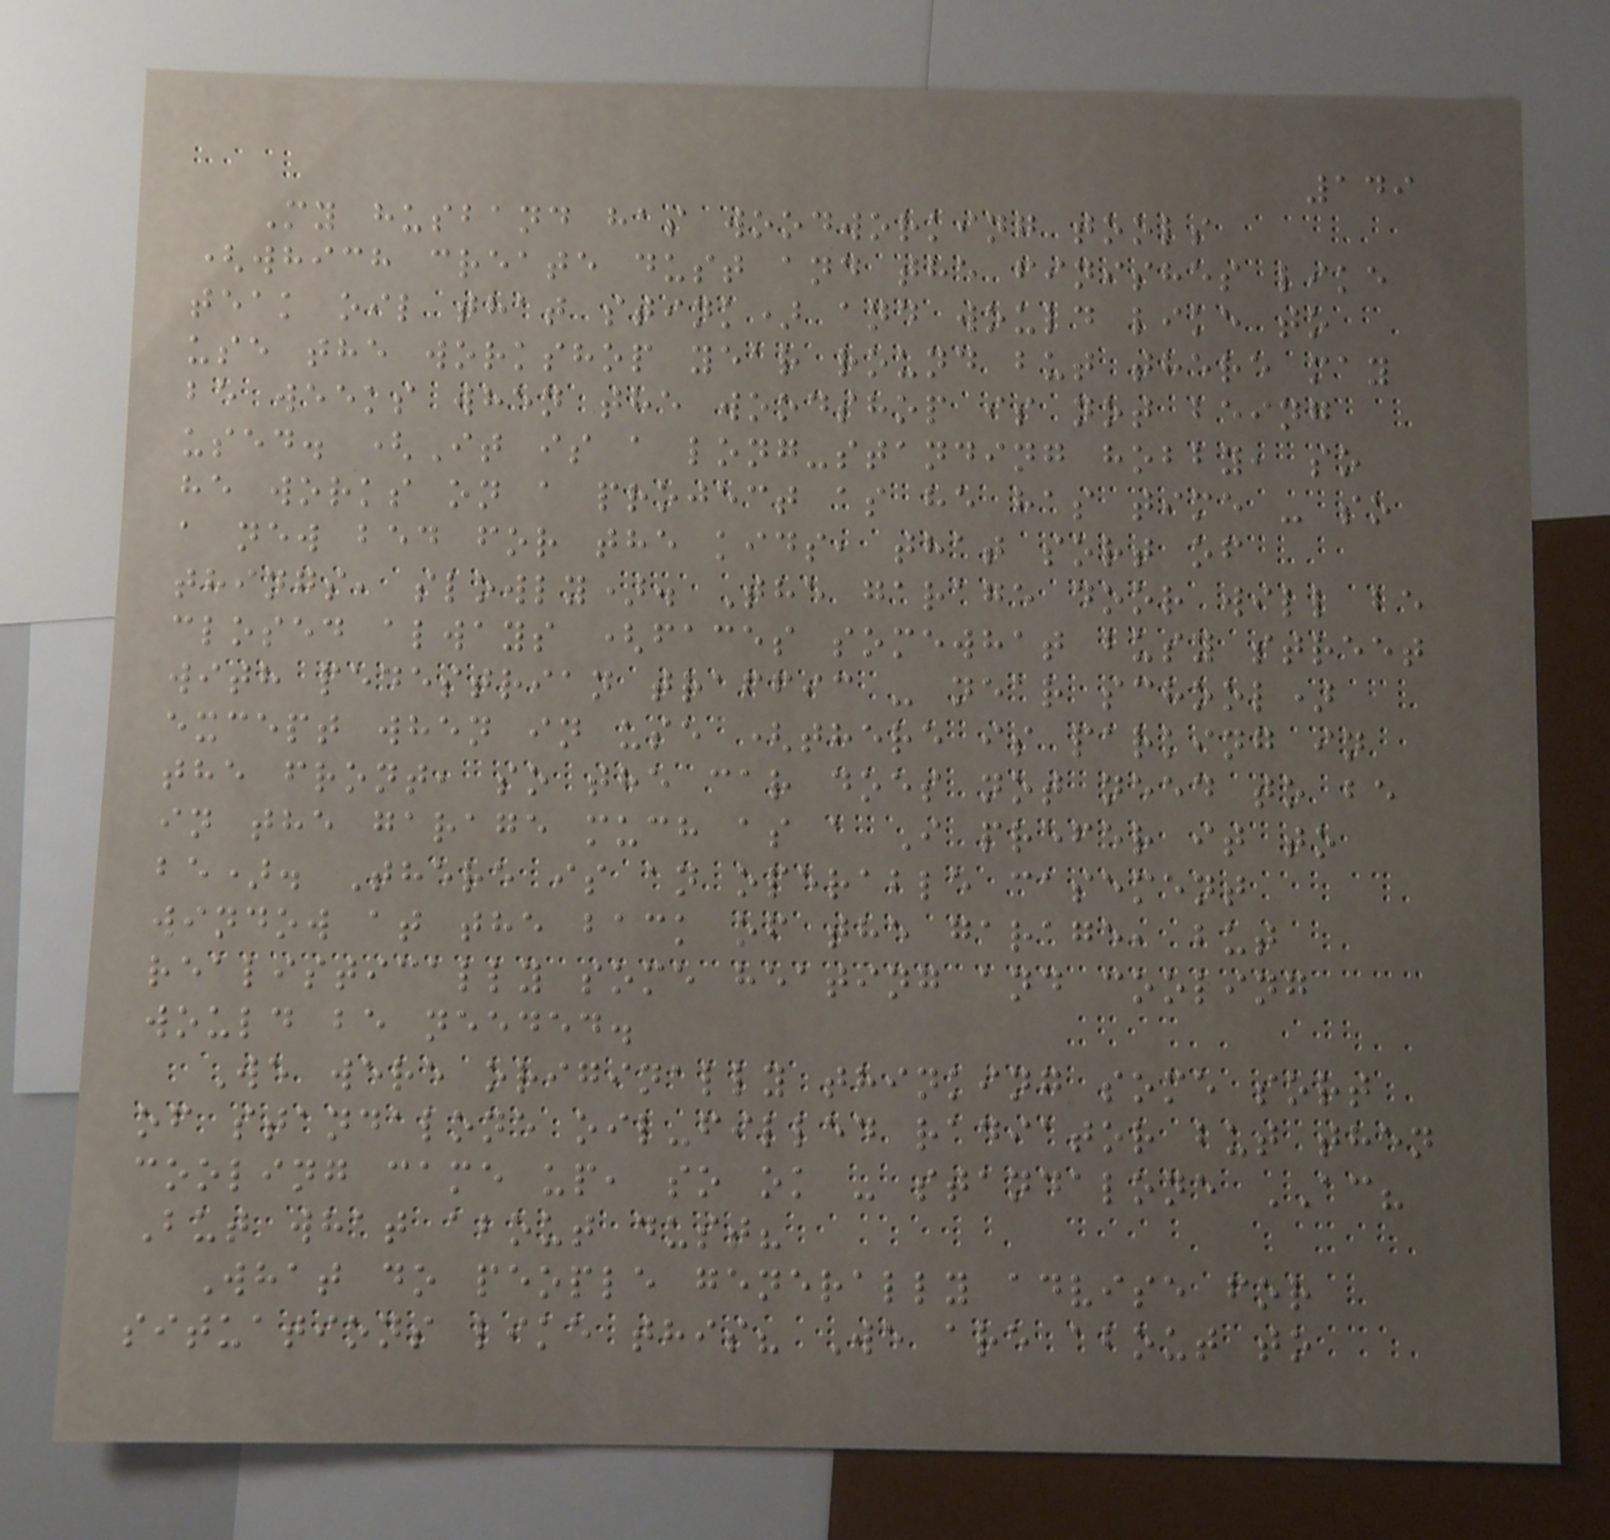149
My husband has woodworking tools
(which create dust and the finishes like
teak oil that stink) and would like to
use the workshop year round but there may
be weeks when the woodshop is not being
used. (It is a long-standing hobby, so
he works on a project as he has time - so
a new bed for the kids, that sort of
things, slowly). The garage door will be
closed always (faces somewhat busy street
with pedestrian traffic - near school)
except when in use (there is parking in
the front, so the car does not need to be
in the garage much as a I prefer it to
be). There is an operable casement
window at the back of the garage, but
realistically some heating and cooling
would be needed.
We were originally thinking some sort
of standalone oil-filled radiator but then
cooling came up, so ok - standalone AC?
But what about dust?
What do people generally advise for
situations like this? We are about to
